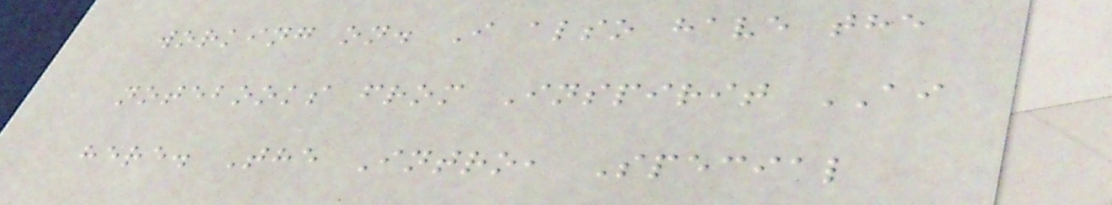working on. I also have the
notebooks from Inspirit AI
here. The Intro, Special
